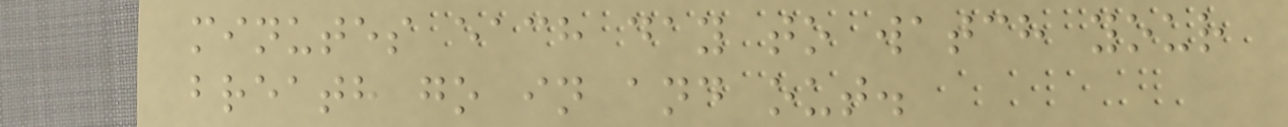minutes each day to watch your
breath go in and out.
